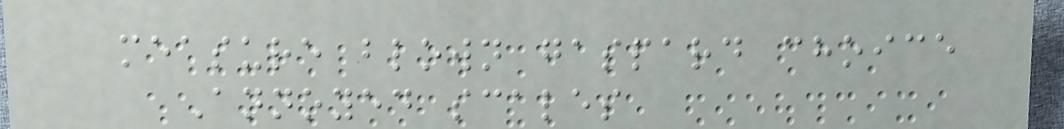measure blown gaspard choice
Annoyed scales
